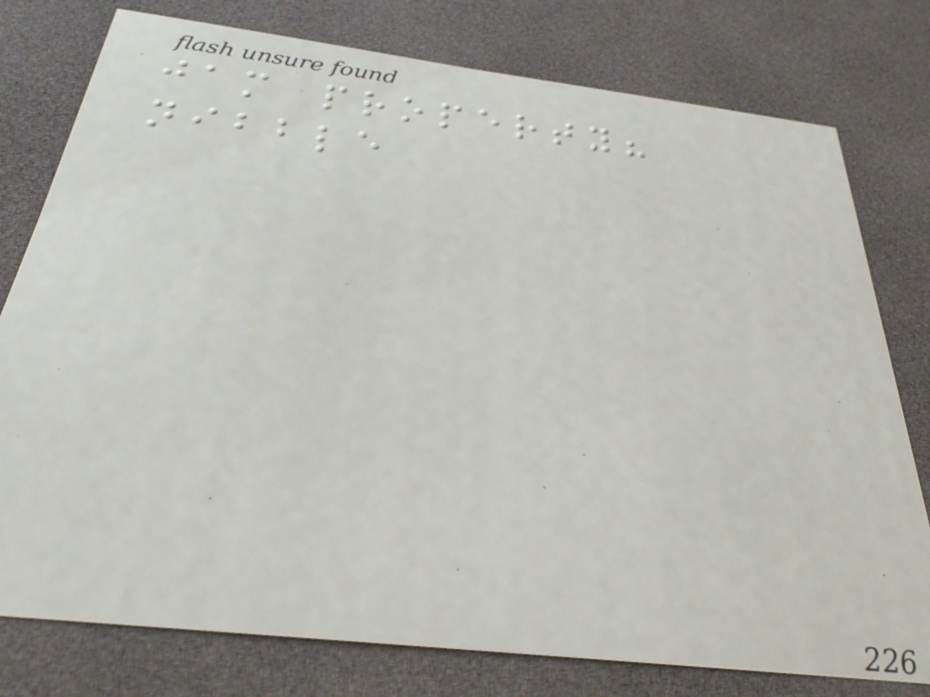jam property?
nibble
